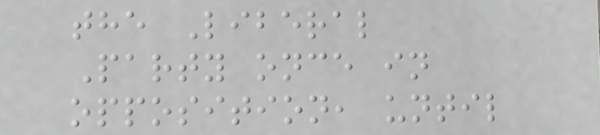the Liberal
Party once in
opposition, until
